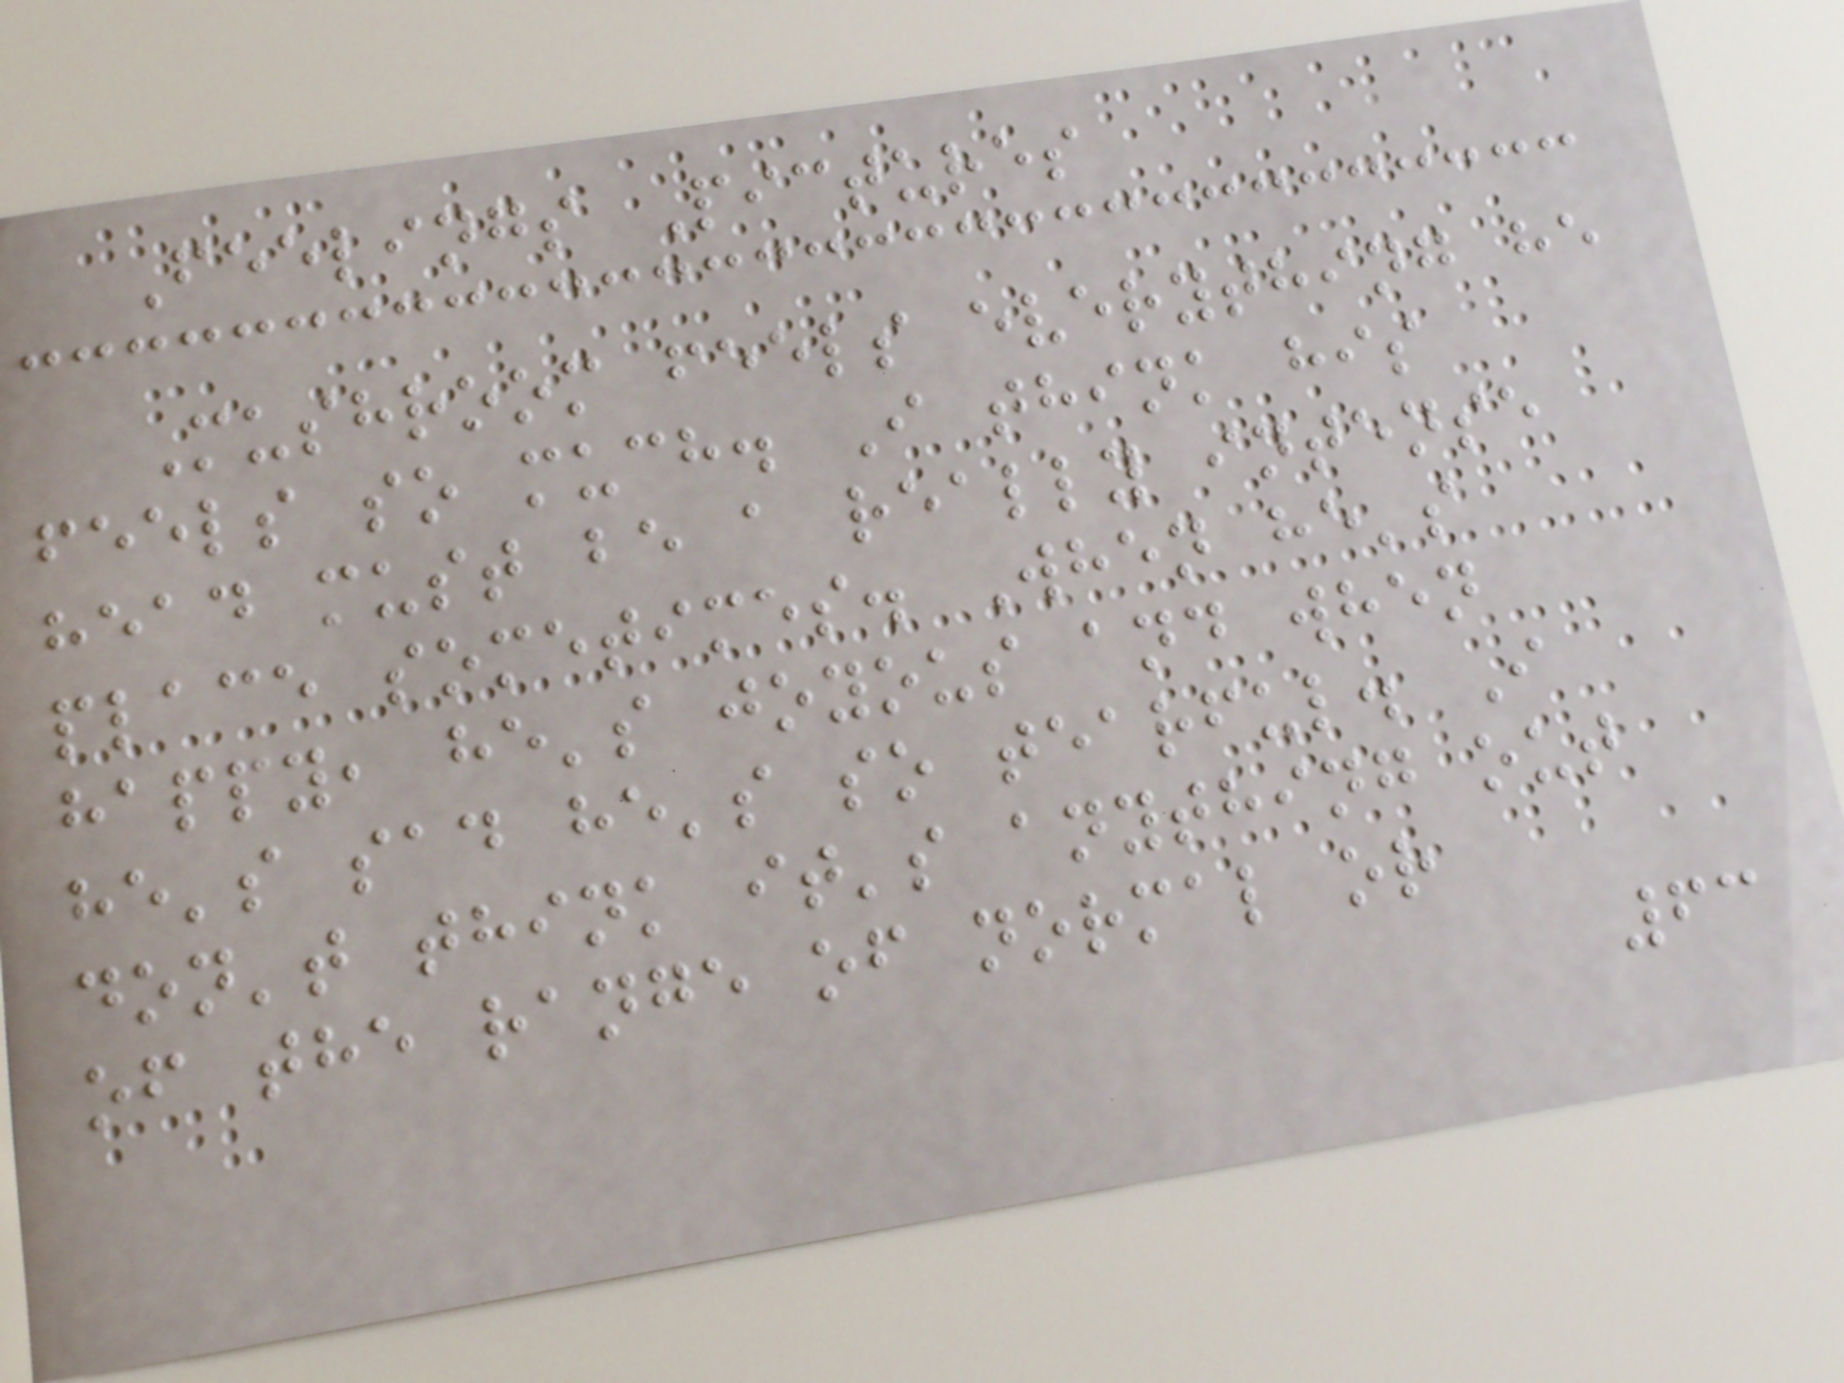Feelings Pictures
Mushroom feels everything he
feels so much. I think his
head must be a really intense
place sometimes. When he's
happy, he's joyous and when
he's sad he's so tearful. I
don't think it's anything out
of the range of normal or
63
